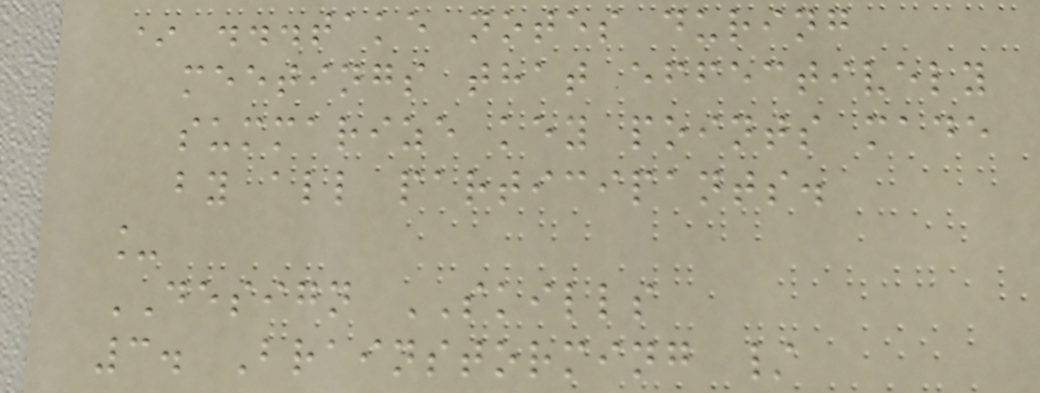* ...take notes during
meetings that effectively
summarize key points made
by all participants.
_
DESIGN SKILLS
3. Brainstorming /
